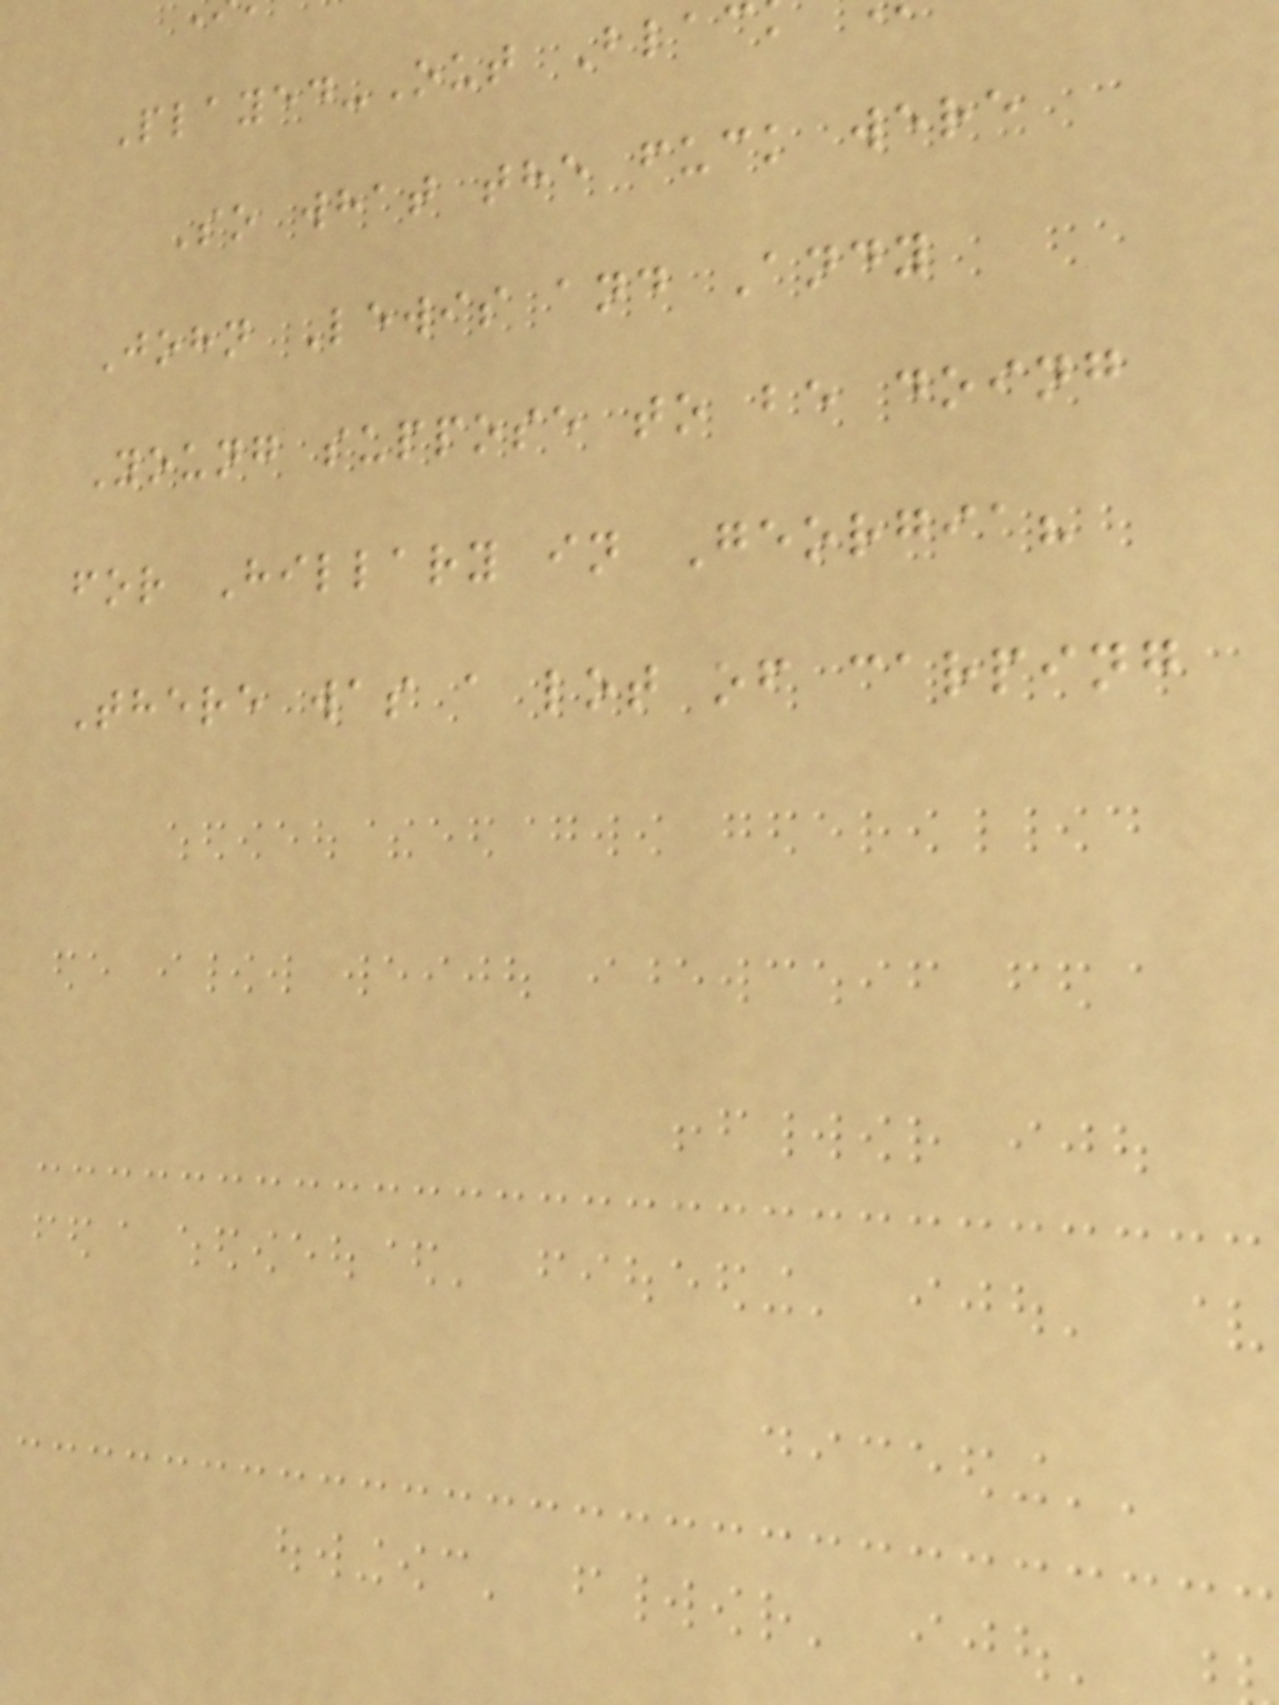Played-Out Bla
So what the fuck were
John Lewis and Andy
Young suppose to be doing
for Hillary in Georgia?
There was a lot of carping
